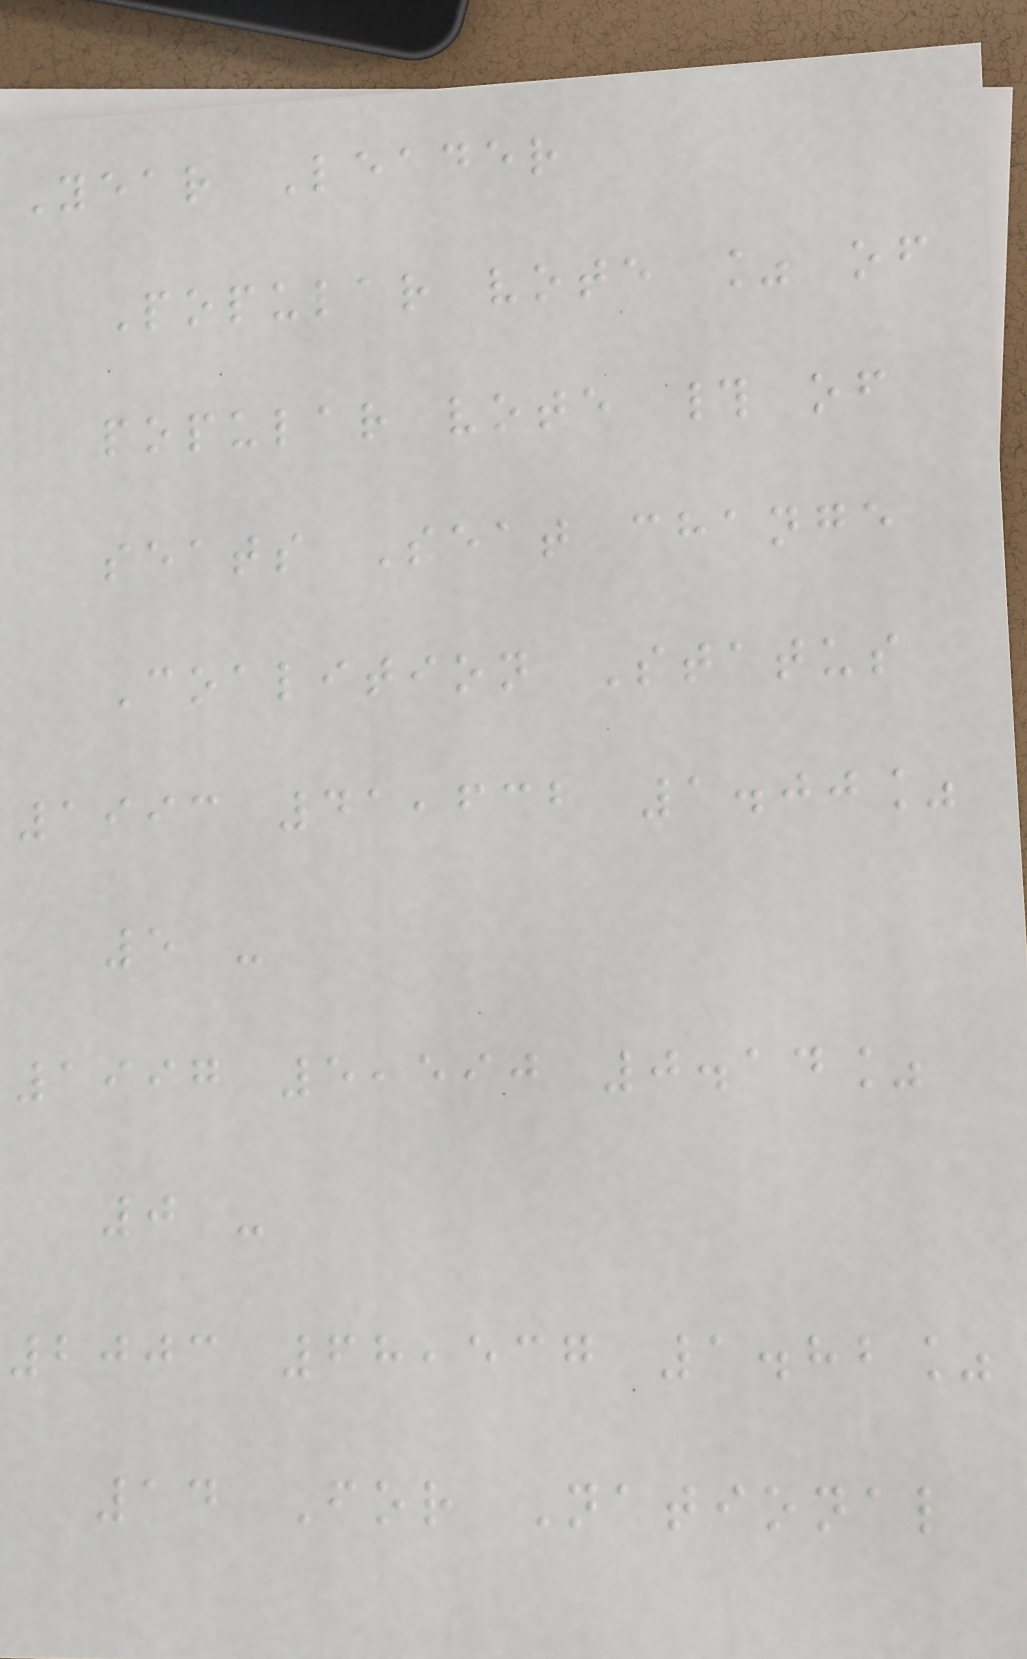Year Leader
Popular vote % of
popular vote # of
seats Seat change
Coalition Status
1993 41,632 1.00%
5 -
1997 5,590 0.14%
0 -
2003 68,537 1.82%
14 For National
